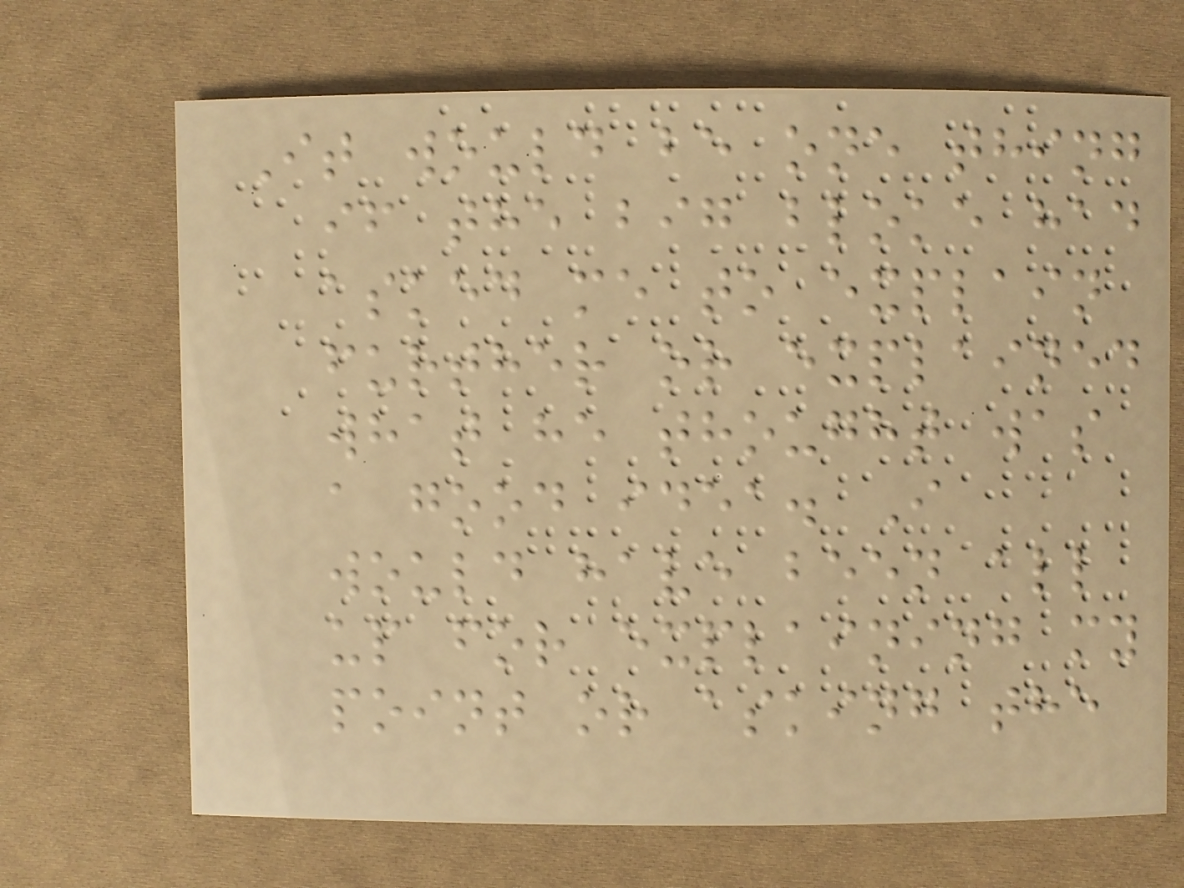It would be one thing
if the big bloke had
asked me to explain
further or explained
what he thought was
a good idea. I
would have been all
up for explaining my
point or asking the
